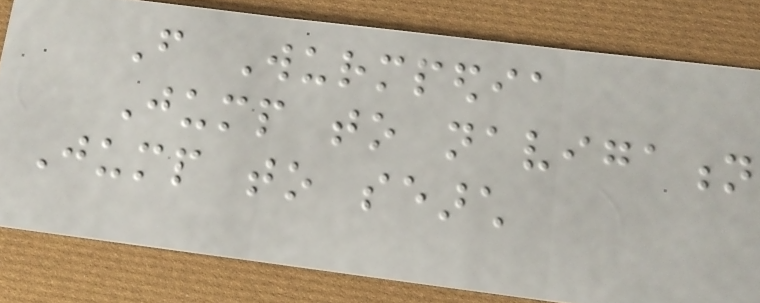From Wurmpedia
Jump to navigation
Jump to search
